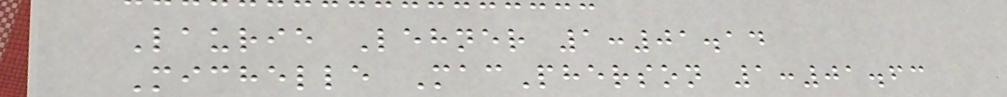Laurie Lehner 1:01.14
Michelle MacPherson 1:01.63
